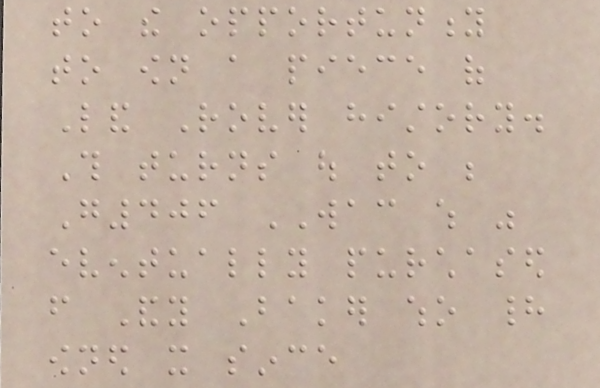to the opportunity
to own a piece of
Land Rover history.
This turns out to be
G406 WAC which was
eventually purchased
from Andy Baker who had
owned it since
